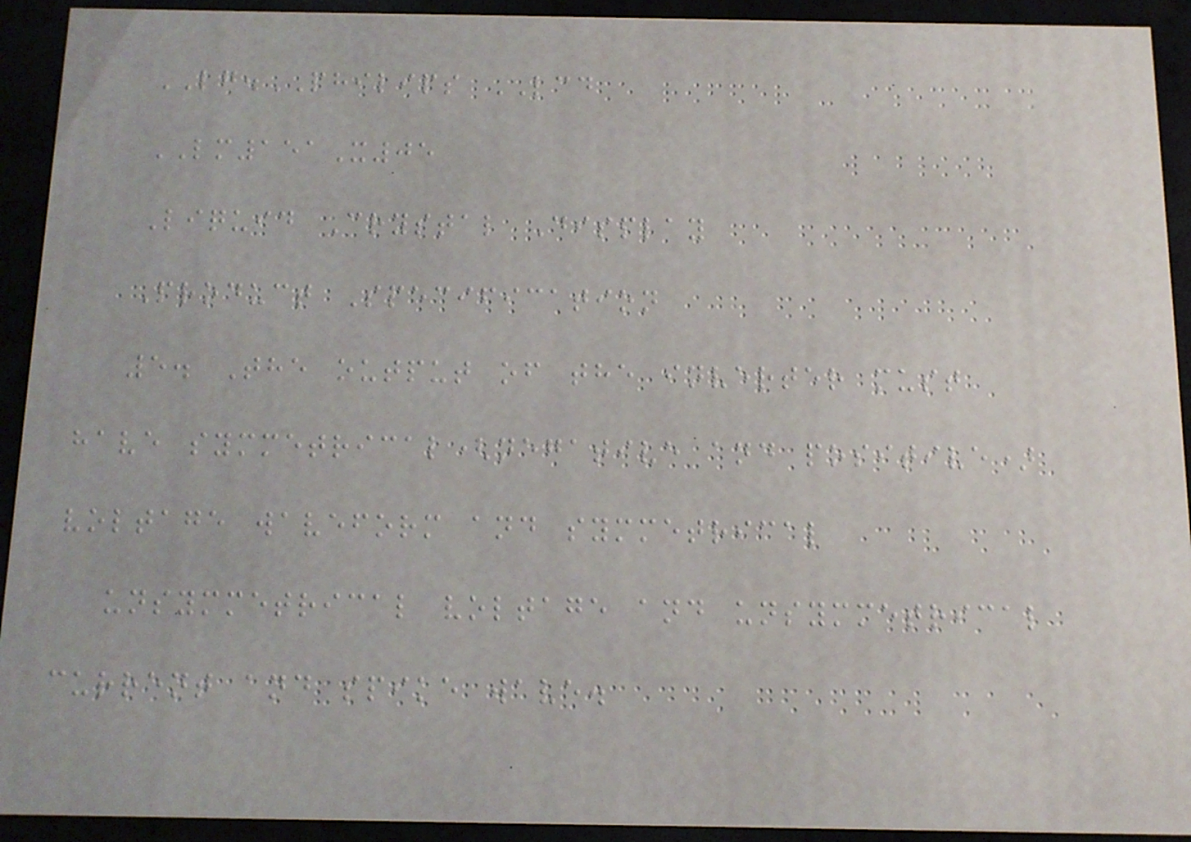LG.PHILIPS LCD
LM151X05
Liquid Crystal Display
Product Specification
5. The output of the inverter must
have symmetrical(negative and positive)
voltage waveform and symmetrical
unsymmetrical voltage and unsymmetrical
current and spike wave.
